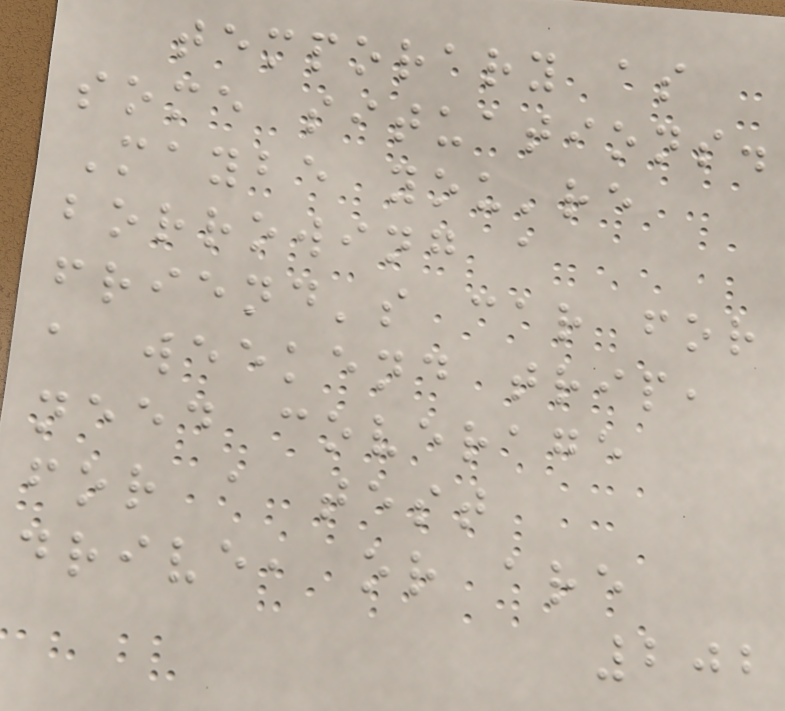temporary as
some situations.
Maybe you're
borrowing a
friend's car for
a weekend trip,
need coverage
for a test
drive, or are
202
